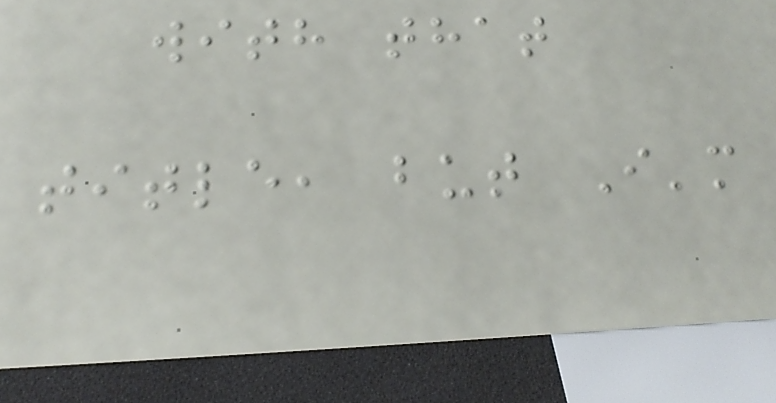with that
title, but I'm
